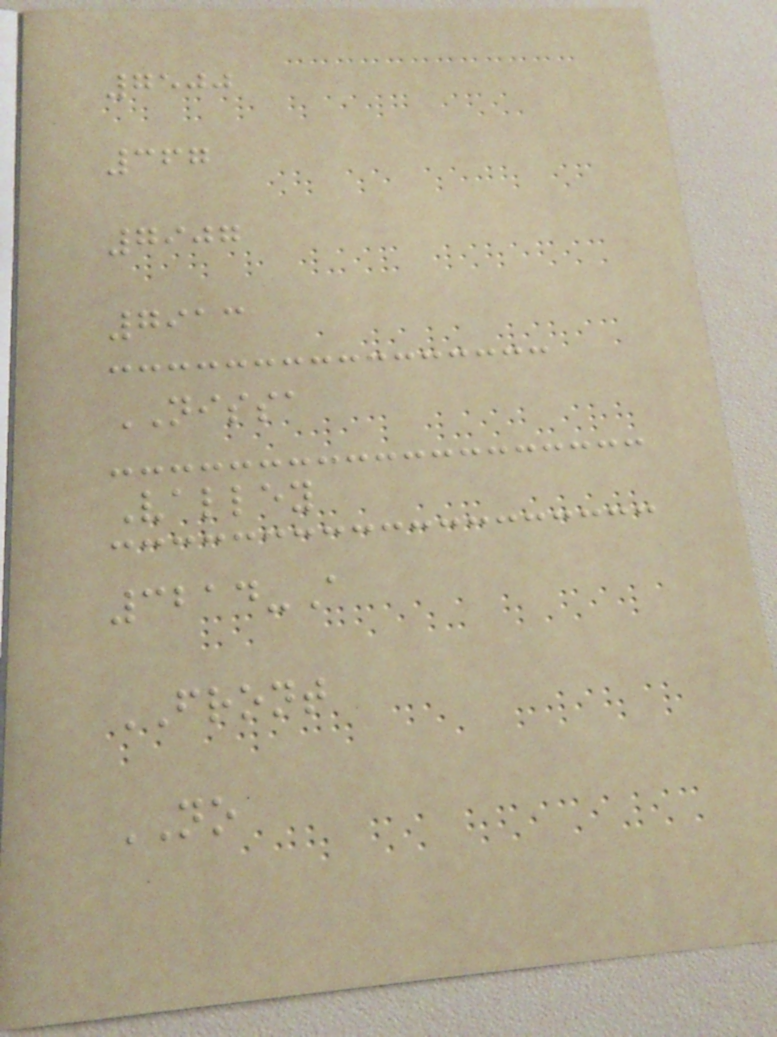7500
367
7907
7913
NISSA
Valley
3214-A
FRONT
NO
